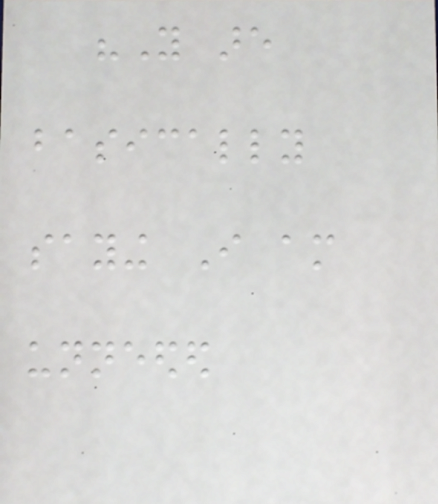"You are
basically
saying I am
unneeded
